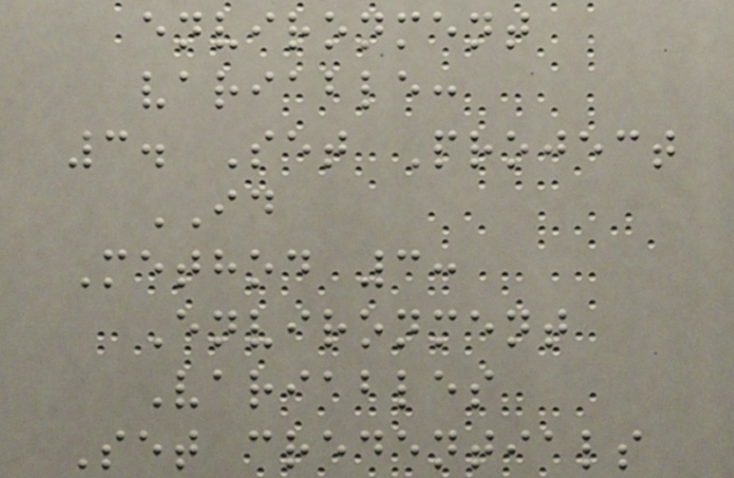environment
variable:
3. Set Project
ID
Method 3:
Environment
Variables
Set credentials
